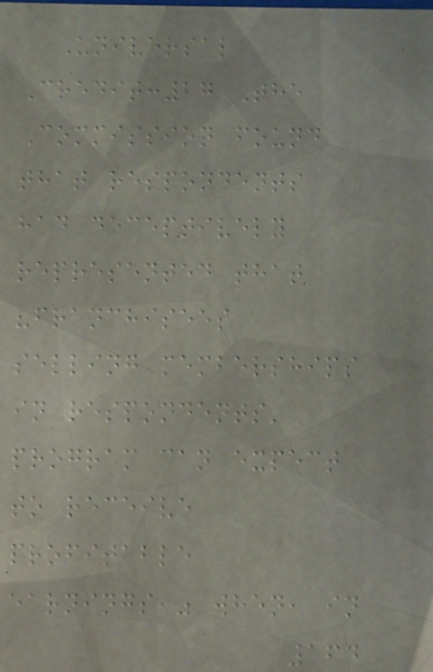Universal
Credit:27 The
Commission found
that respondents
had deceptively
represented that
"franchisees
selling memberships
in respondents'
program can expect
to receive
profitable
earnings," when, in
164
